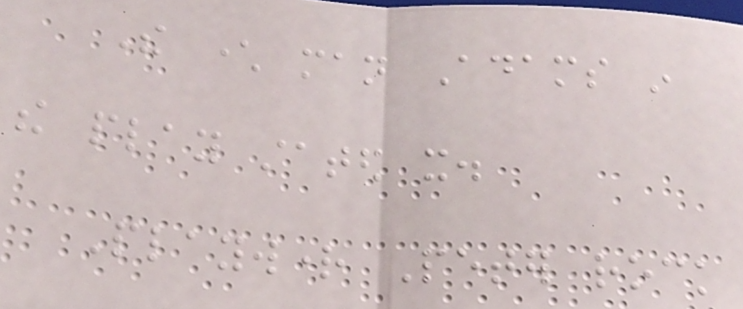The character man Adams in
the play stated it.
Playwright Peter rock
